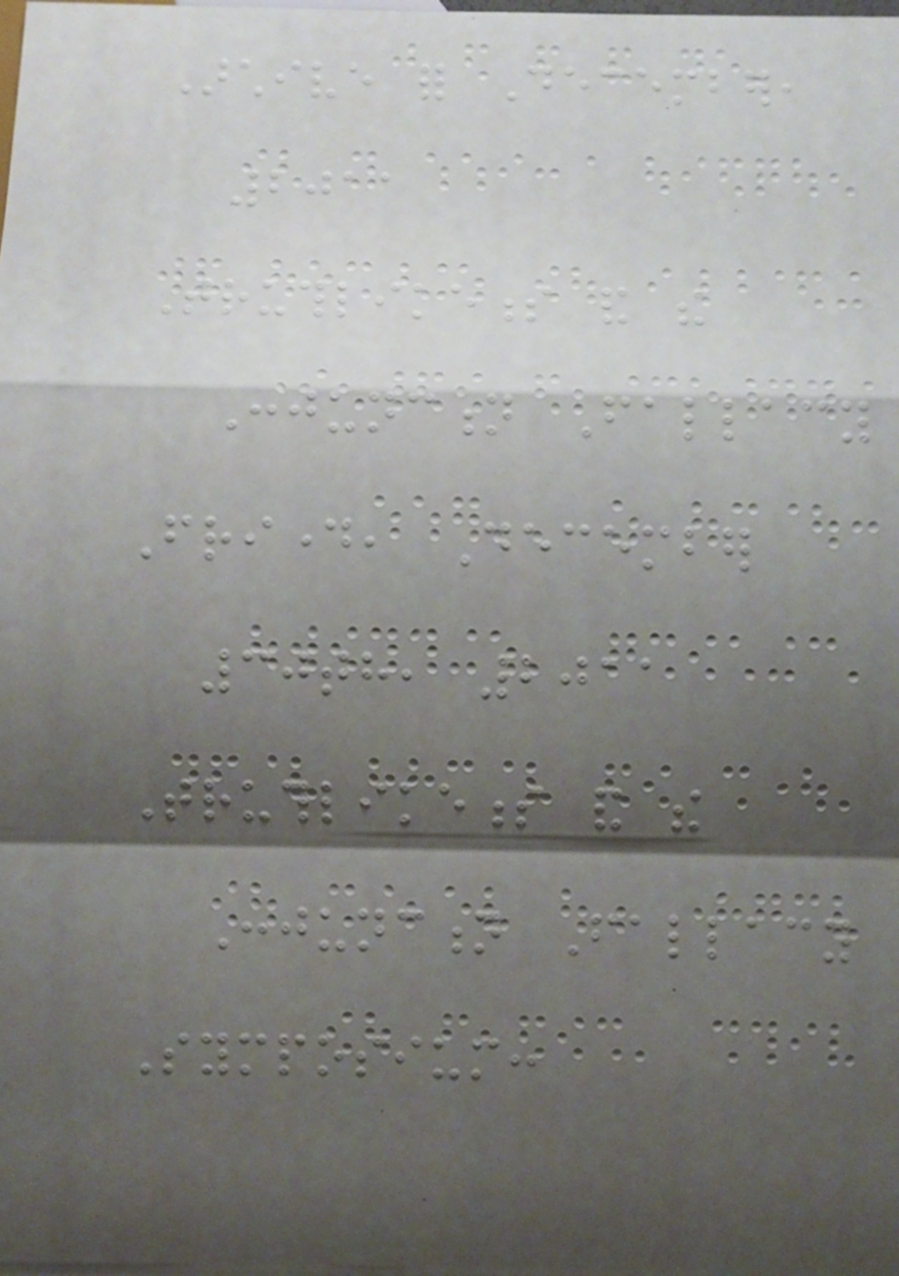Archive for December,
2011
Truthlikeness and the
Conjunction Fallacy
Friday, December
30th, 2011
Truthlikeness and the
Conjunction Fallacy
Symposium:
